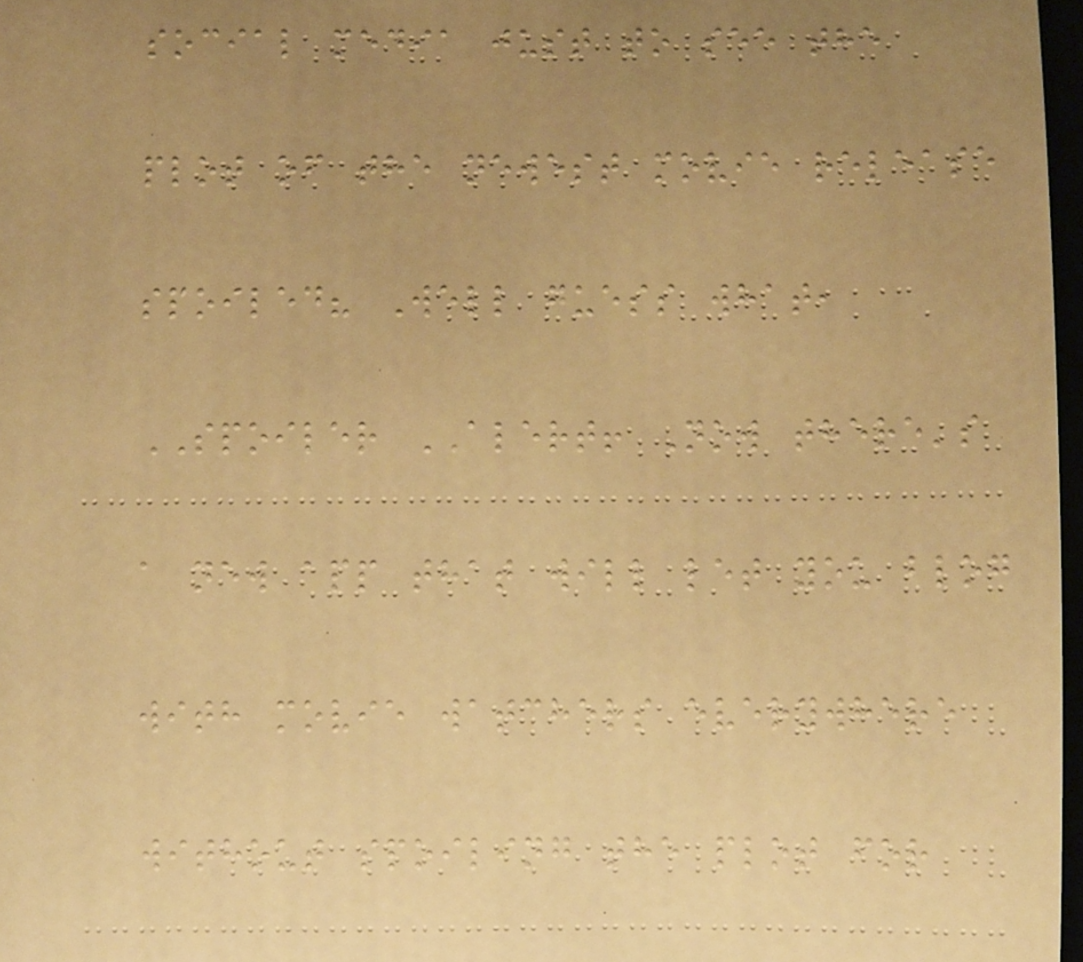social media just to see the
plot of the newest movie release
spoiled? Well guess what,
SPOILER ALERT! Now there's
a new app that will let you blog
with movie watchers everywhere
without spoiling the plot for
